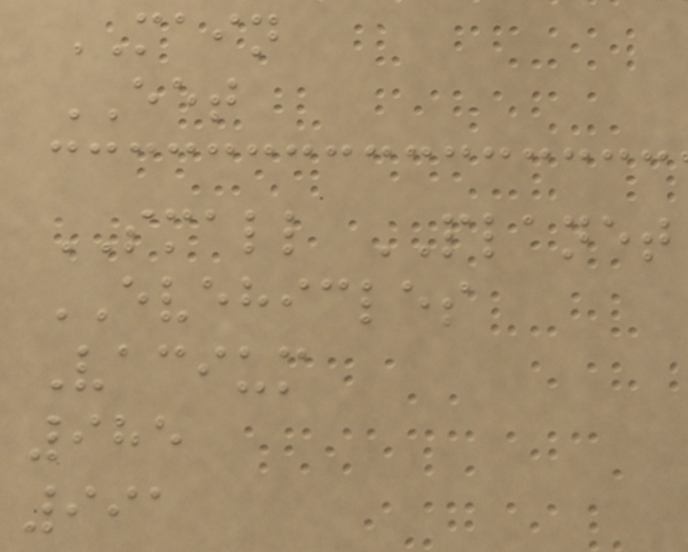MAIN
EET
SMALL PLANET
EVEHICLES
Vacium
985
991
